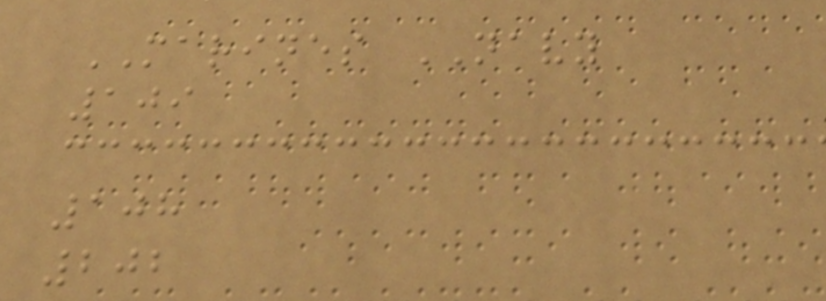MARINES NAVY
109
108
202
